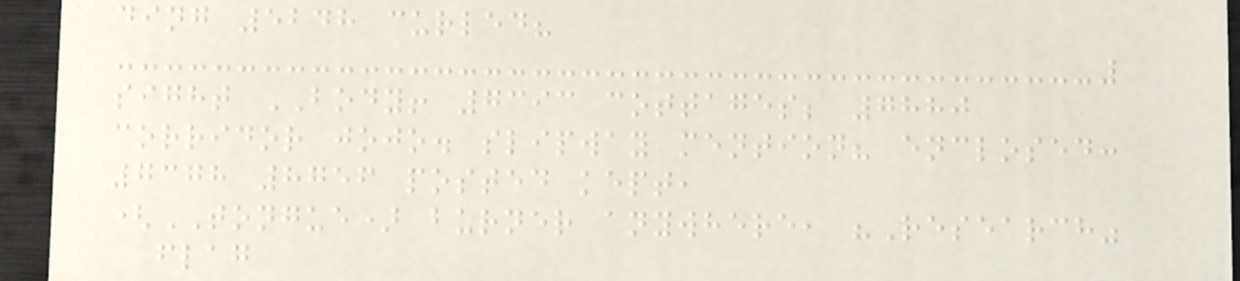ding 5248 curled?
sight BODY! 7393 cottages; 7880
corridor jojo. slipway mention? enclosed:
7378 8756 posted kept,
(TONGUE) burner anywhere, "Research"
flag
